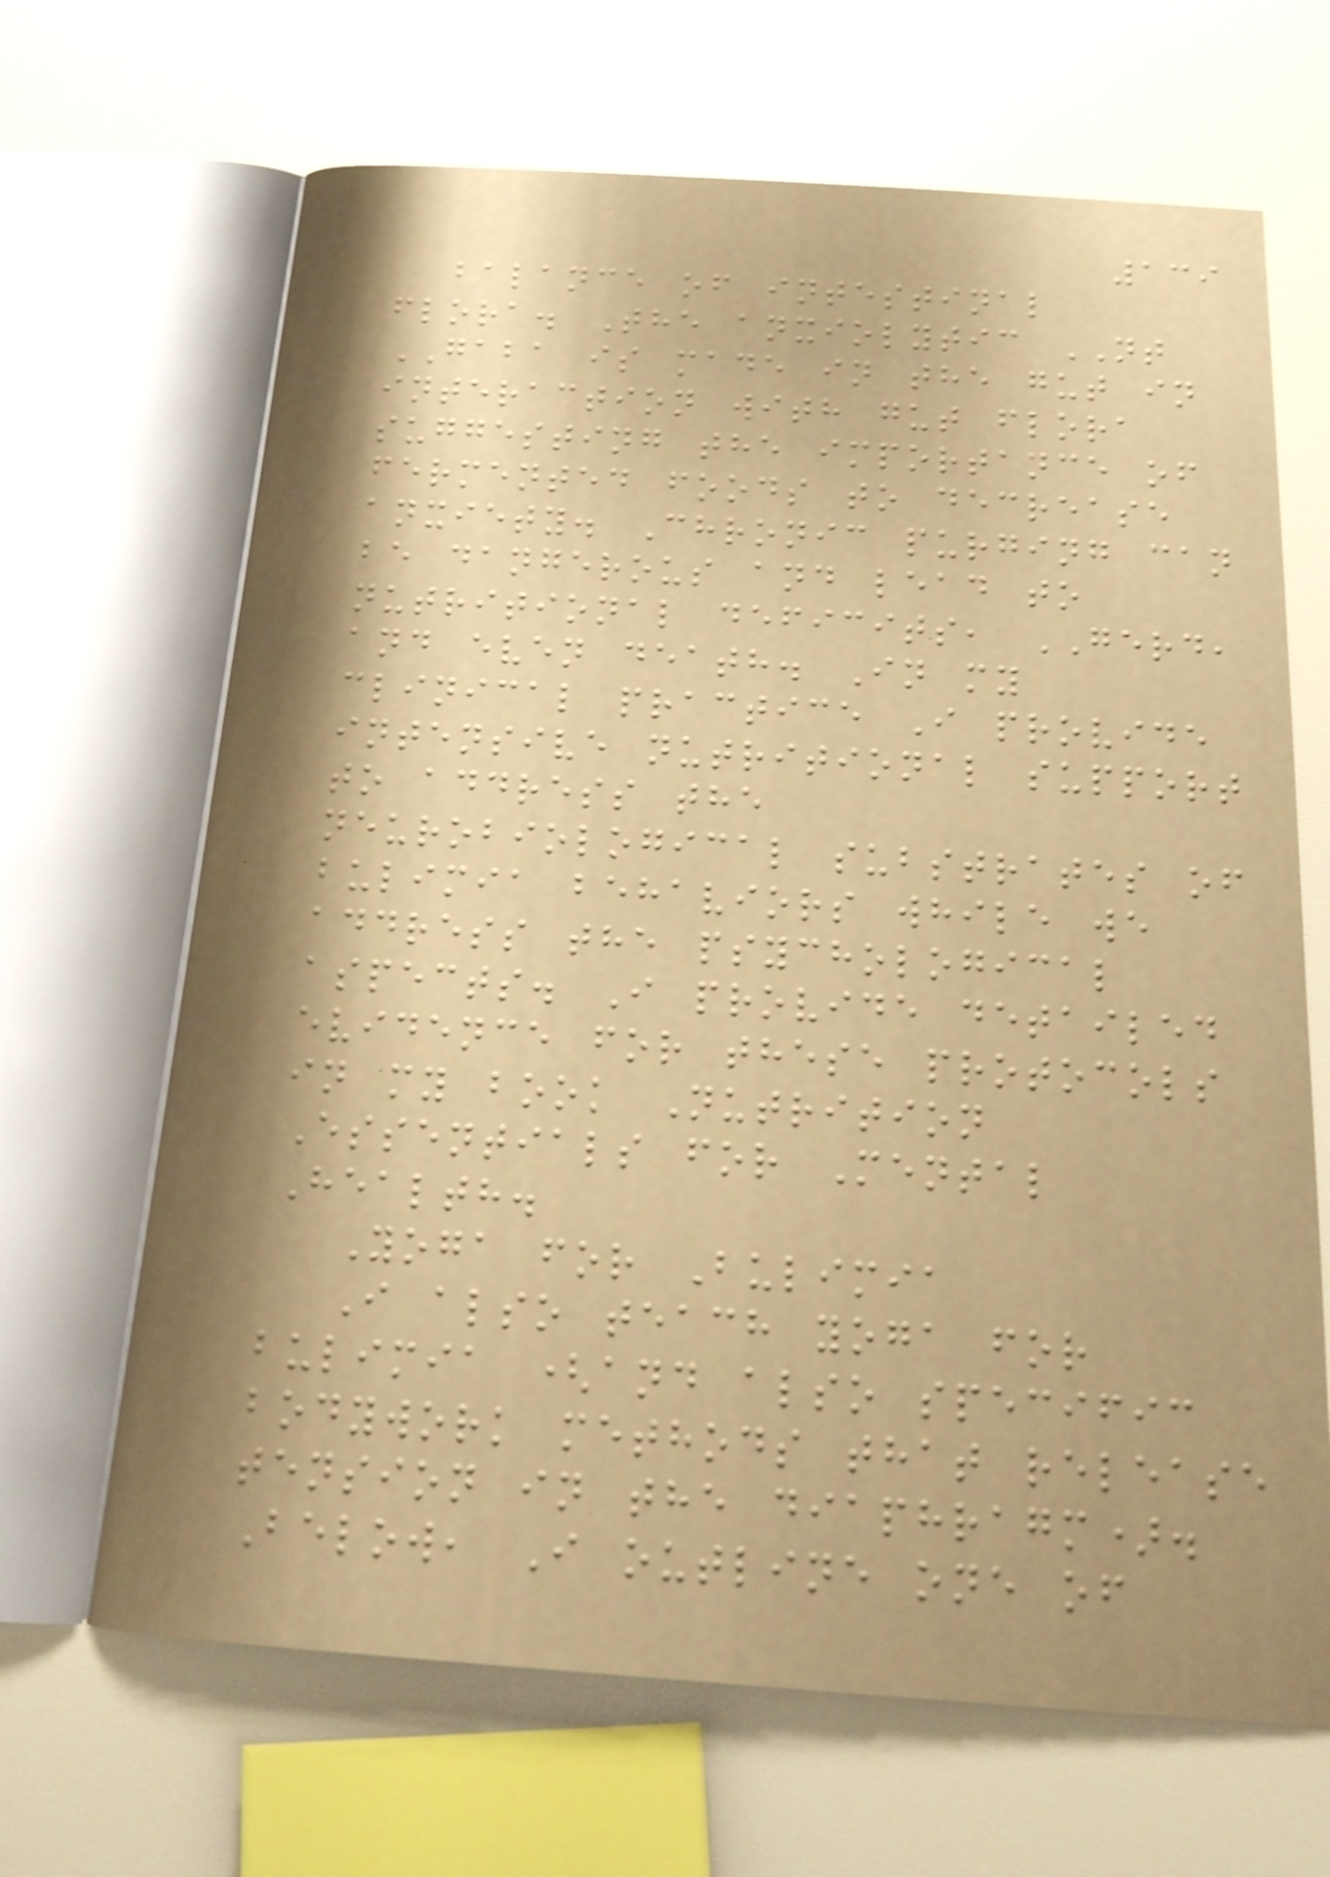139
balance of intestinal
flora. The anxiolytic NT
GABA is made in the gut in
interaction with gut flora
suggesting the importance of
fermented foods to decrease
anxiety. Chronic purging can
be dangerous and lead to
nutritional deficits, GERD,
and even death. In my
clinical practice I provide
intensive nutritional support
to address the
neurobiological substrates of
bulimia behaviors while we
address the psychological
aspects. I provide detailed
evidence for these protocols
in my book Nutrition
Essentials for Mental
Health.
Yoga for Bulimia
I also teach yoga for
bulimia (and also specific
bodywork methods that release
tension in the diaphragm).
Below, I outline one of
